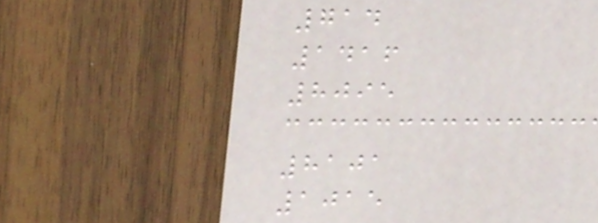714
1416
8095
8101
1015
